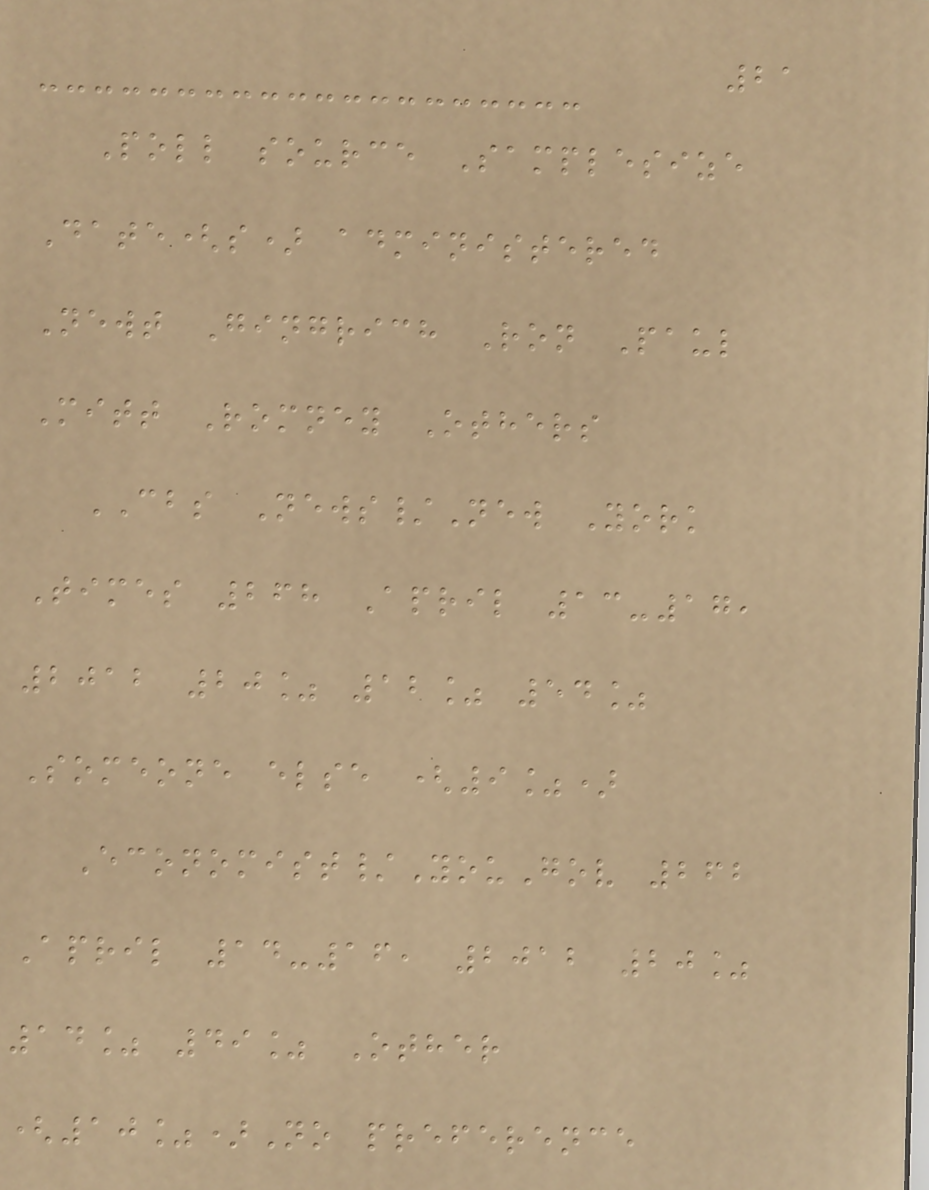21
Poll source Samplesize
Date(s) administered
Newt Gingrich Ron Paul
Mitt Romney Others
CBS News/New York
Times 268 April 13-17,
2012 20% 12% 54%
Someone else (9%)
Economist/YouGov 262
April 14-16, 2012 20%
14% 49% Other
(10%)No preference
